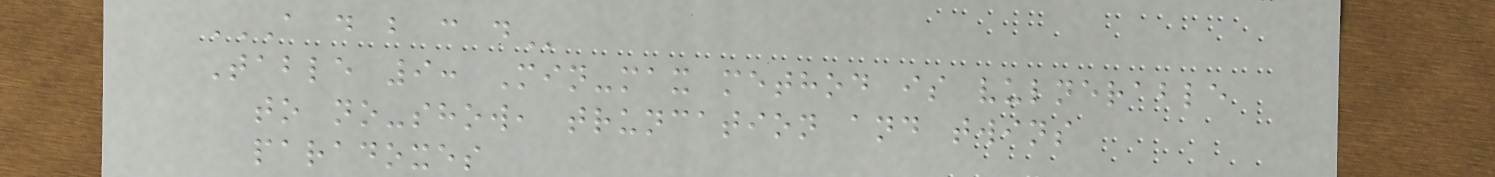A D B C D
Table 9: Min-max method is vulnerable
to no-show, truncation and twins
paradoxes
